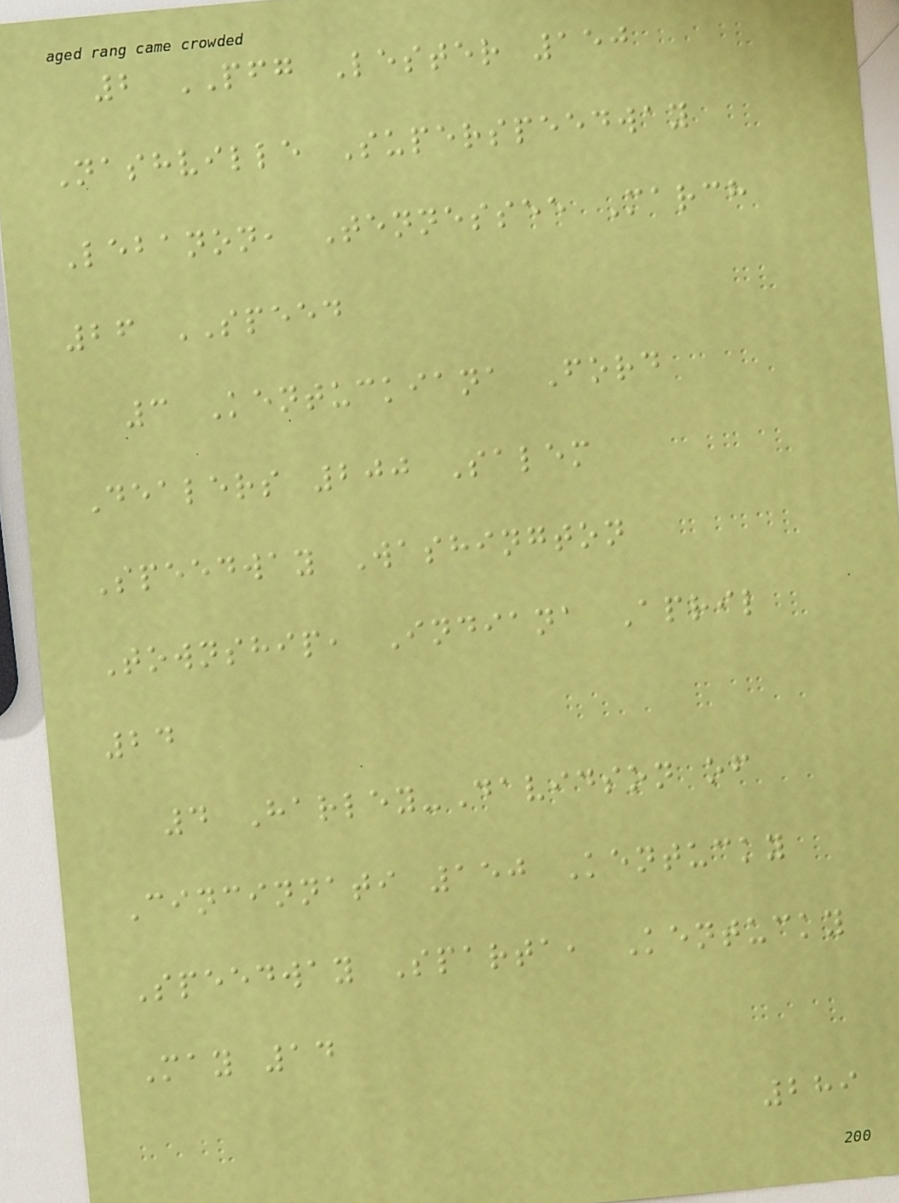2 PFG Lester 150
Nashville Superspeedway
Lebanon, Tennessee March
26 SPEED
3 Kentuckiana Ford
Dealers 200 Salem
Speedway Washington
Township, Indiana April
24
4 Harley-Davidson of
Cincinnati 150 Kentucky
Speedway Sparta, Kentucky
May 14
289
